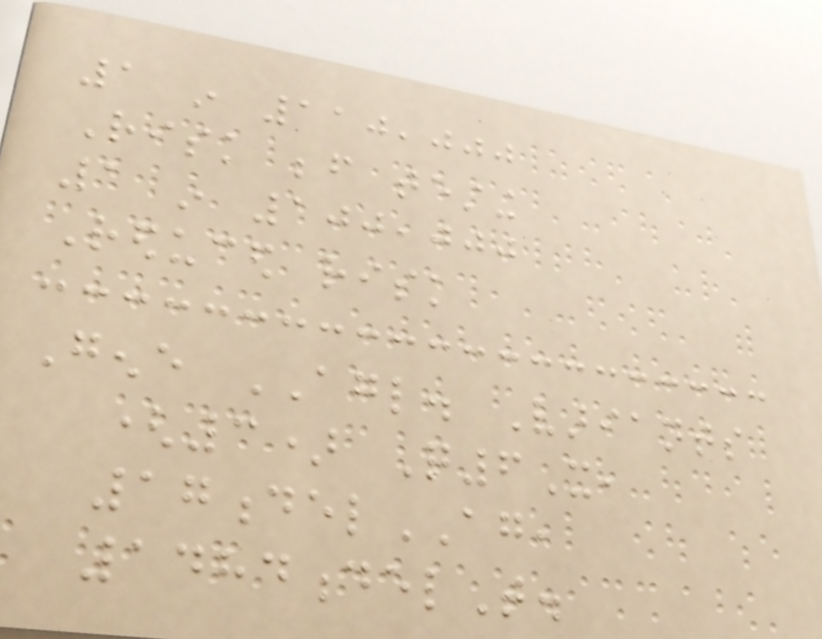1 in 110,000
Risk before testing
1 in 100,000
Reduced risk
Gene AGL. Variants
(3) Q6X,
17delAG,
1484delT.
